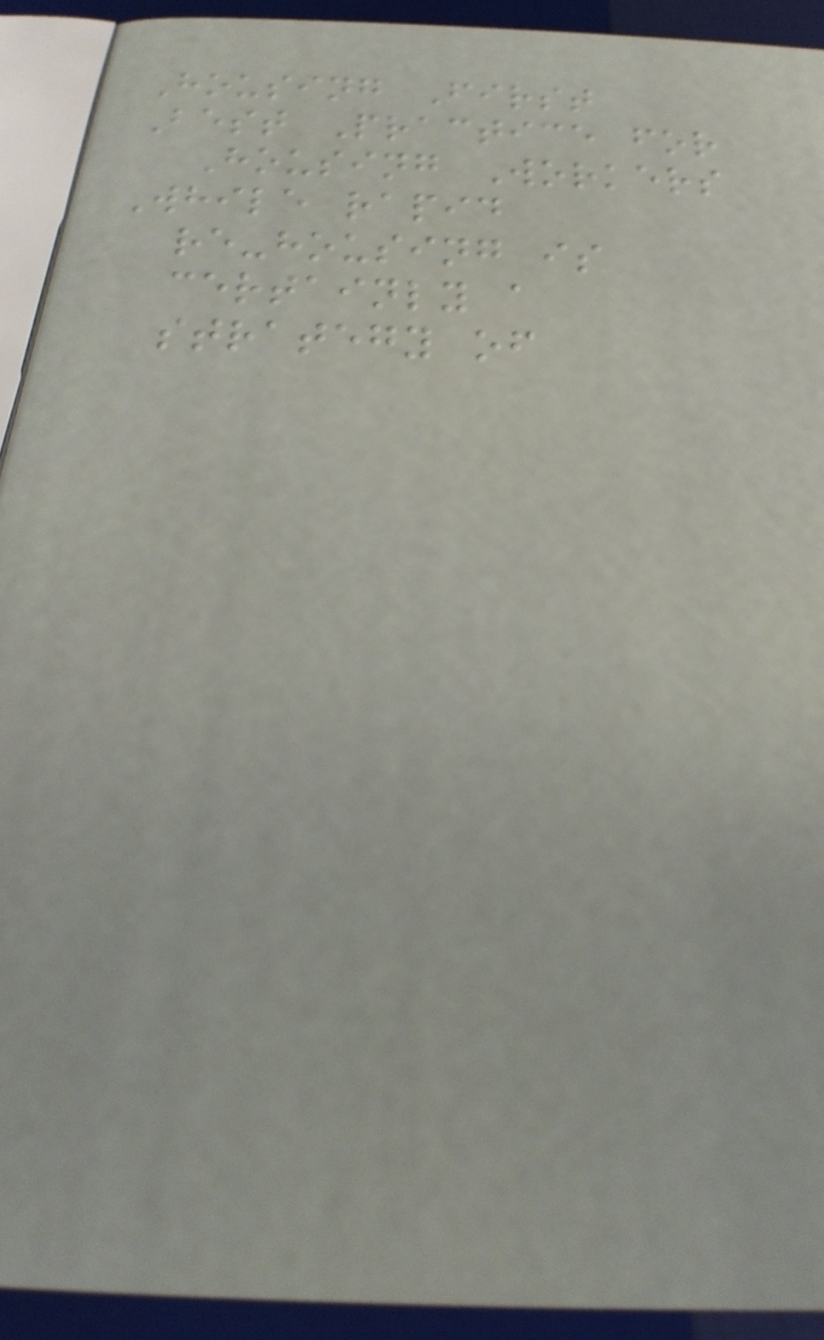Housing First
Best Practice for
Housing Workers
While rapid
re-housing is
certainly a
strategy of
